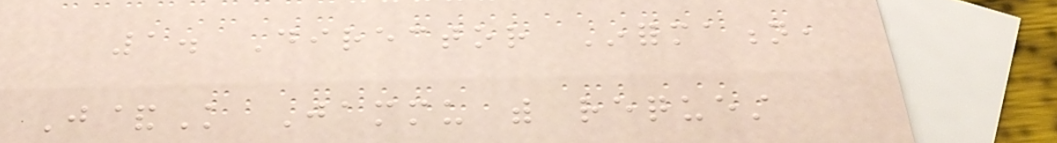1. Director Information,
J&K Jammu with request
